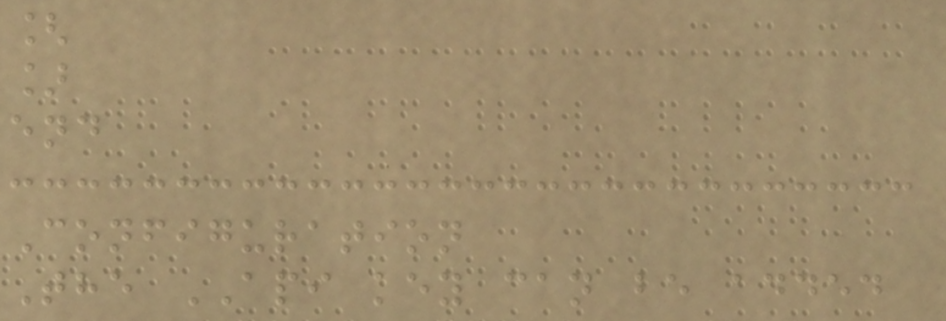[
]
end
Configuration
The API key can be added
